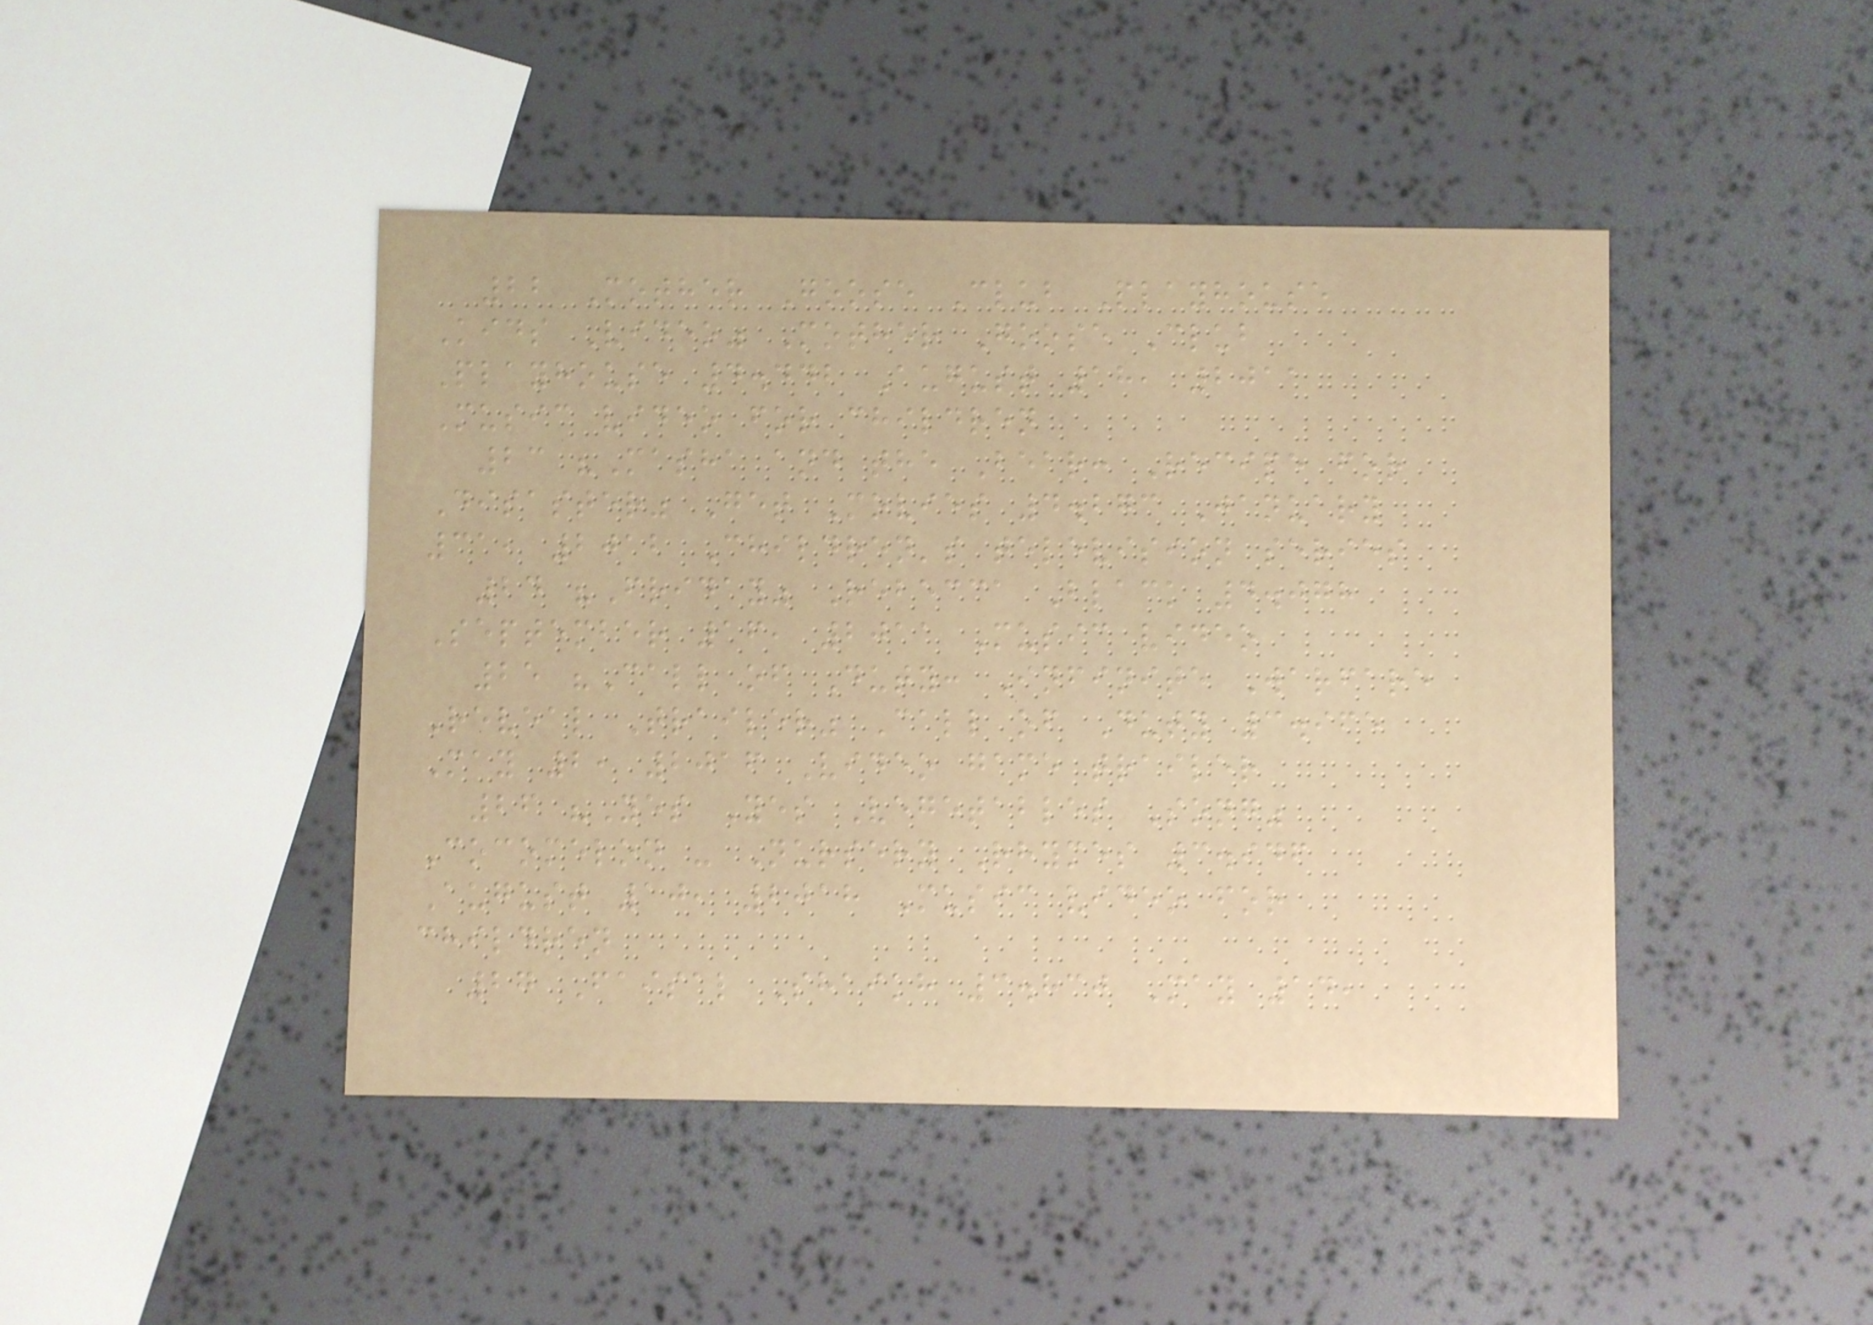22 Mother Goose Club Playhouse
Kids Video" Mother Goose Club
Playhouse 4.442 August 18, 2011
Music video for children
23 "Masha and the Bear: Recipe for
Disaster" Get Movies 4.273 January
31, 2012 Children's television series
24 "Friday" Rebecca Black 4.078
September 16, 2011 Music video
25 "Call of Duty: Infinite Warfare
Reveal Trailer" Call of Duty 3.965
May 2, 2016 Video game trailer
26 "Yes Yes Vegetables Song"
Cocomelon - Nursery Rhymes 3.946
August 10, 2018 Music video for
children
27 Faisal Shaikh 3.830 May 14,
